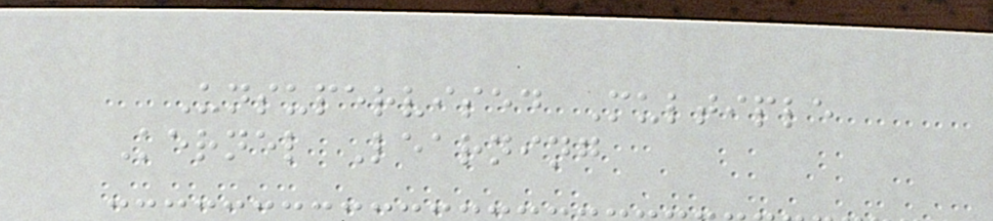Unsupervised Multiple
Kernel Learning
